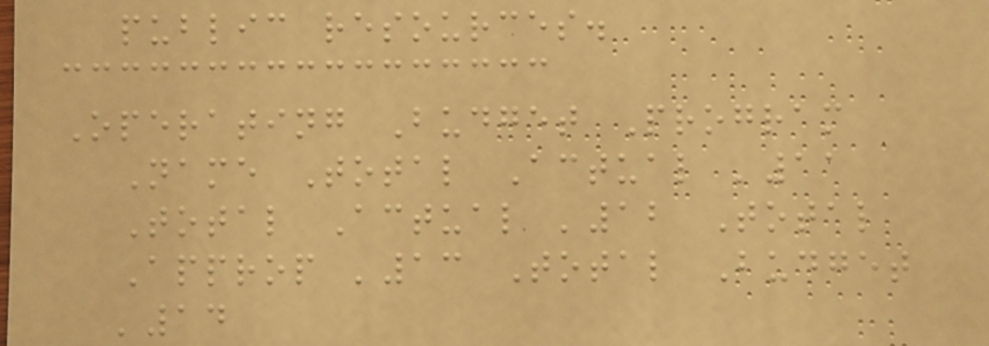public resources.
Operating Budget Program
Name Total Actual '11
Total Actual '12 Total
Approp '13 Total Budget
'14
